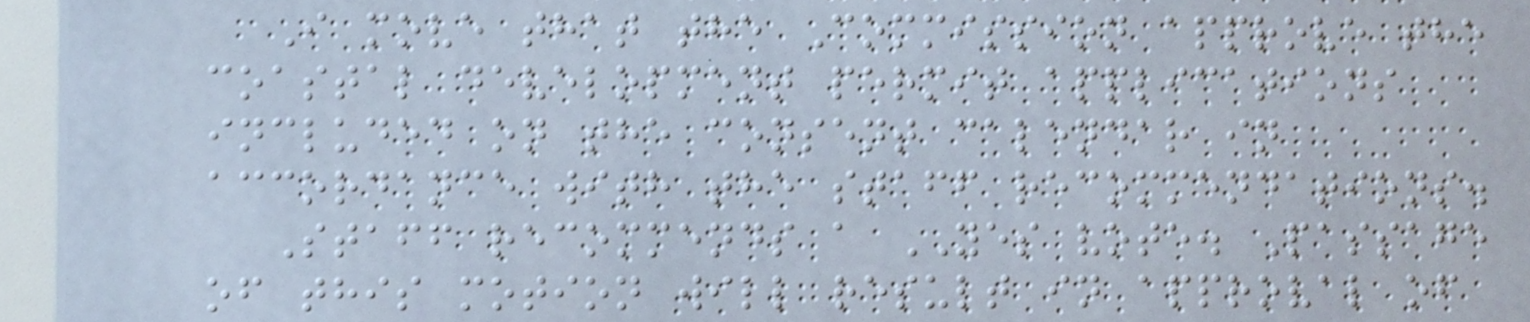I move that the Commission approve the
coastal development permit applications
included on the consent calendar in
accordance with the staff recommendations.
Staff recommends a YES vote. Passage
of this motion will result in approval of
